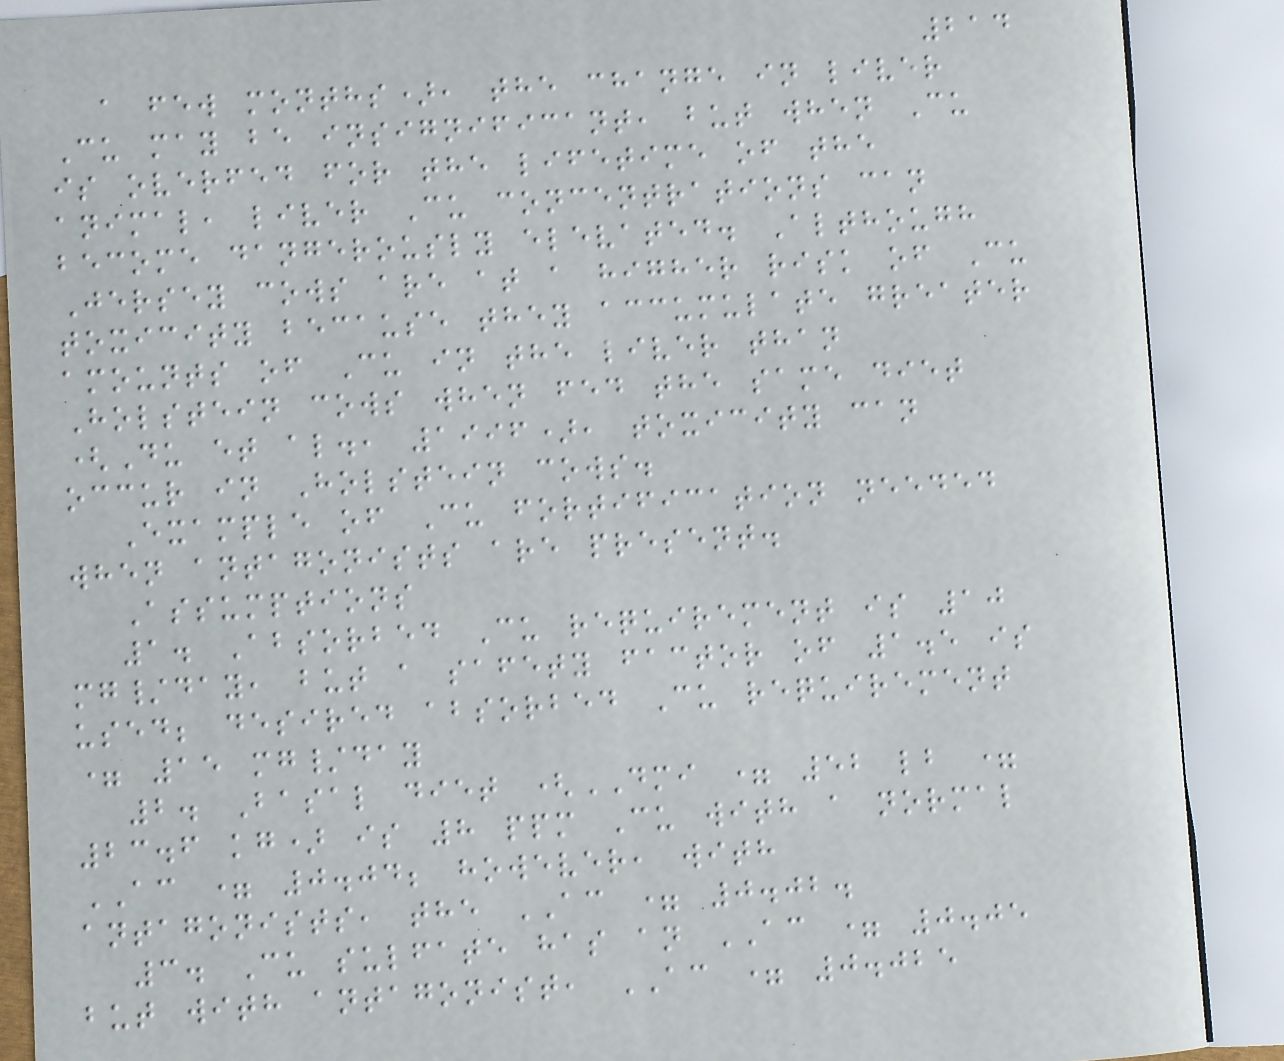214
a few months), the change in liver
Cu may be insignificant, but when Cu
is overfed for the lifetime of the
animal, liver Cu concentrations can
become dangerously elevated. Although
Jersey cows are at a higher risk of Cu
toxicity because they accumulate greater
amounts of Cu in the liver than
Holstein cows when fed the same diet
(Du et al., 1996), toxicity can
occur in Holstein cows.
Example of Cu fortification needed
when antagonists are present.
Assumptions
1. Absorbed Cu requirement is 10
mg/day, but a safety factor of 1.5 is
used; desired absorbed Cu requirement
= 15 mg/day
2. Basal diet (DMI = 52 lb =
23.6 kg) is 8 ppm Cu with a normal
AC = 0.04; however, with
antagonists, the AC = 0.02.
3. Cu sulfate has an AC = 0.05
but with antagonist, AC = 0.025
